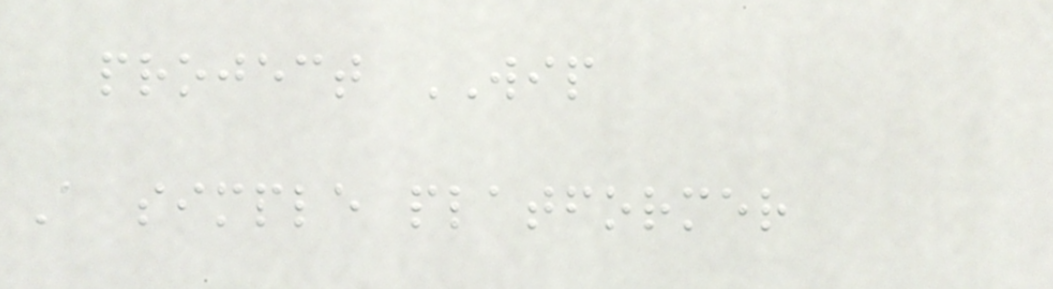project WIP
A simple platformer
